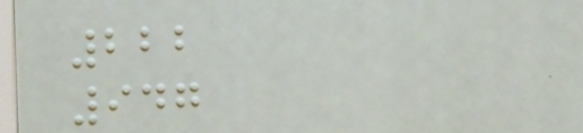222
947
